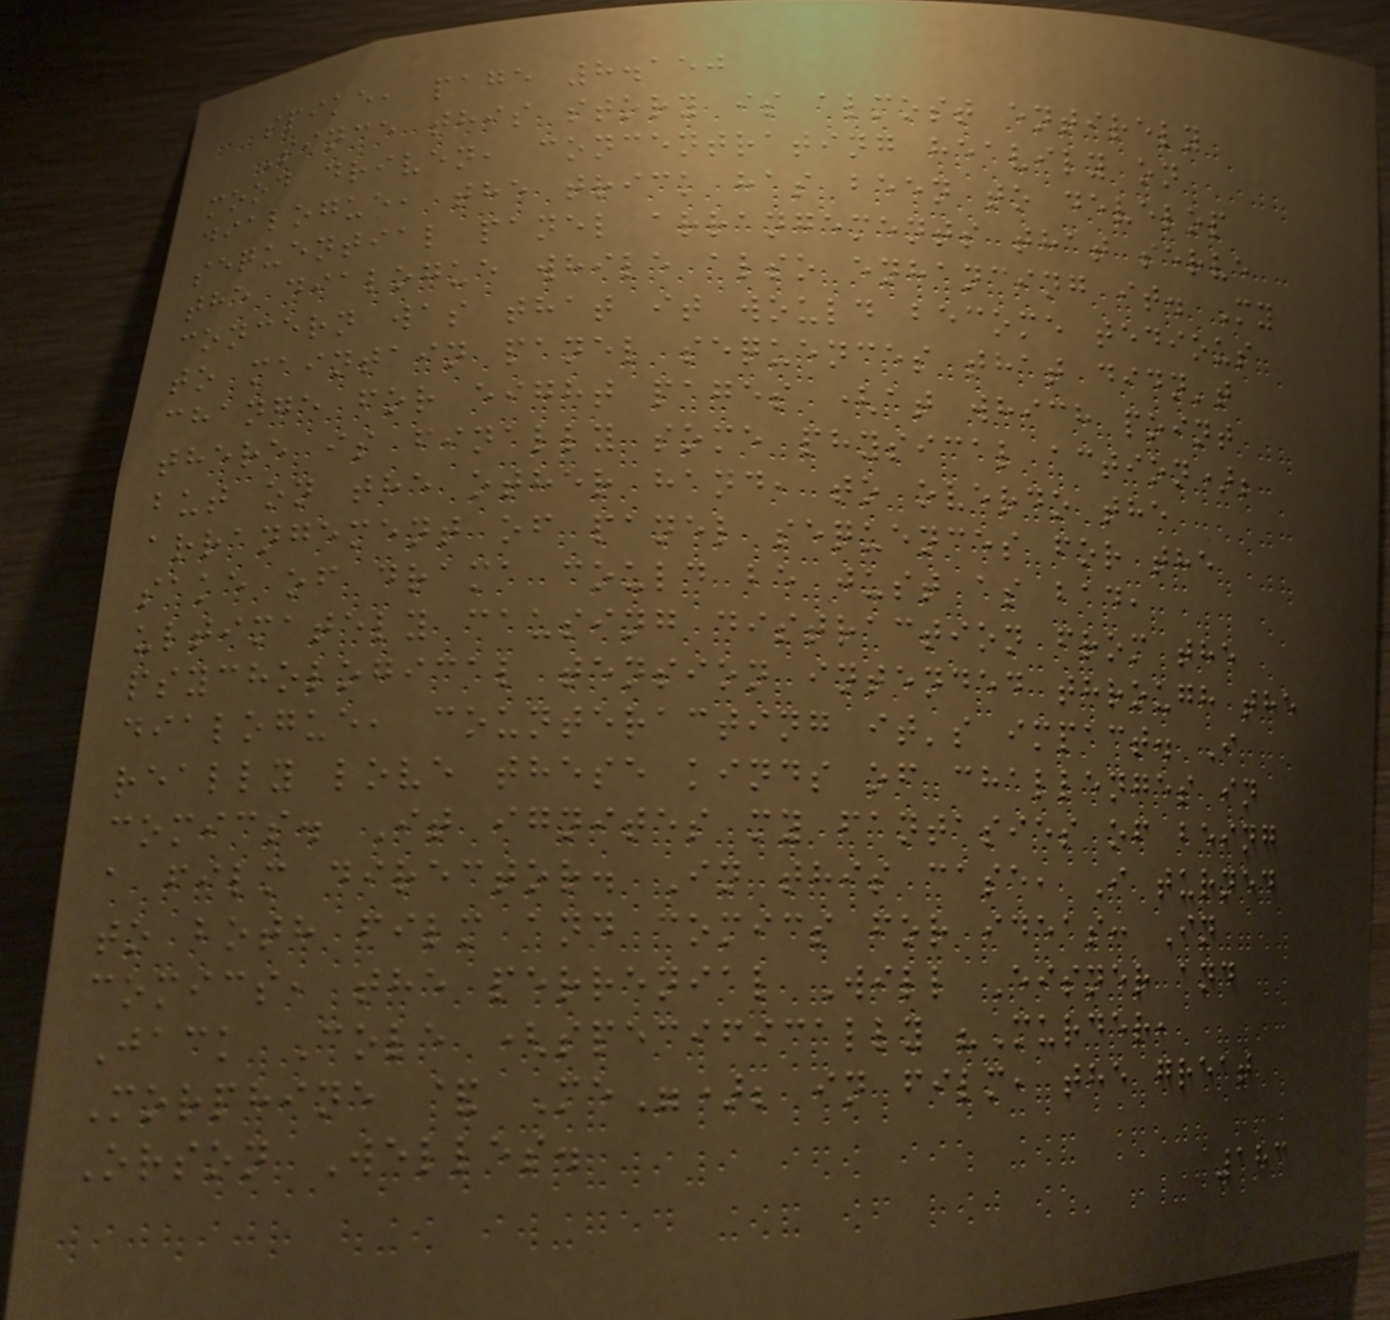spike, page 8.150
Since this story is almost entirely
mood driven, concentrating heavily on
dialogue, the trick has been to develop
sequential panel arrangements that serve
the dialogue while also enhancing it. My
concern was that it would become tedious
to maintain panel sequences that didn't
change for eight pages (at which point
there is finally some physical action);
but on the other hand, to overdo the
arrangement of panel sequences for the
sake of drama could be just as bad,
ultimately causing distraction from the
psychological tension intended through the
dialogue, counteracting it's impact. I
really love these kinds of challenges in
comics. It ignites my fantasies of being
a film director. In this case, I turned
to both film and comics for ideas: In
comics, the perrenial Will Eisner and
Jack Cole (specifically "Murder,
Morphine & Me"); in film, the great
Orson Welles.
183
